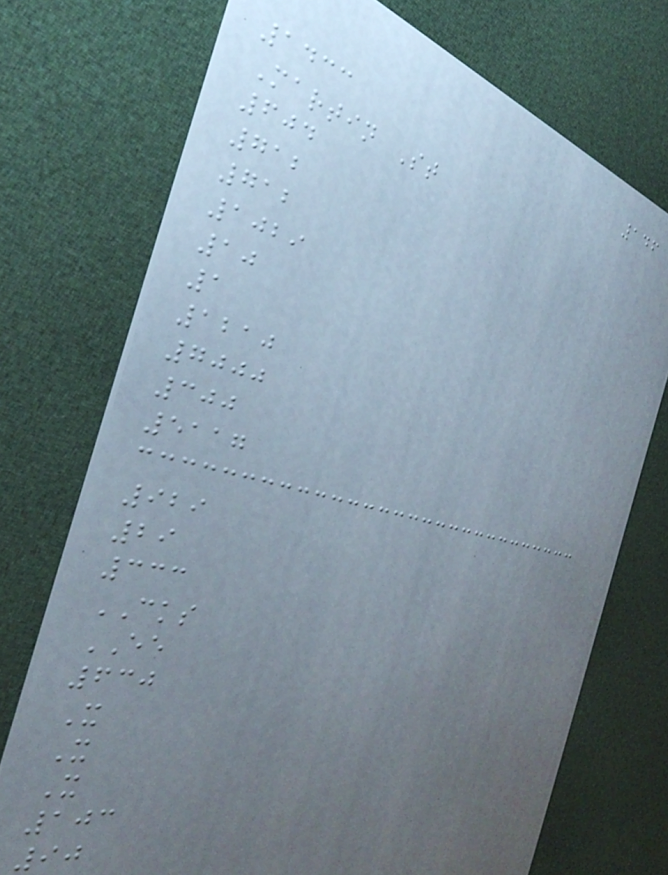146
1433
Martin St
604
712
712
1029
10
1
1210
7000
300
5117
929
29
333
CKS
EE
630
X
X
X
103
90
